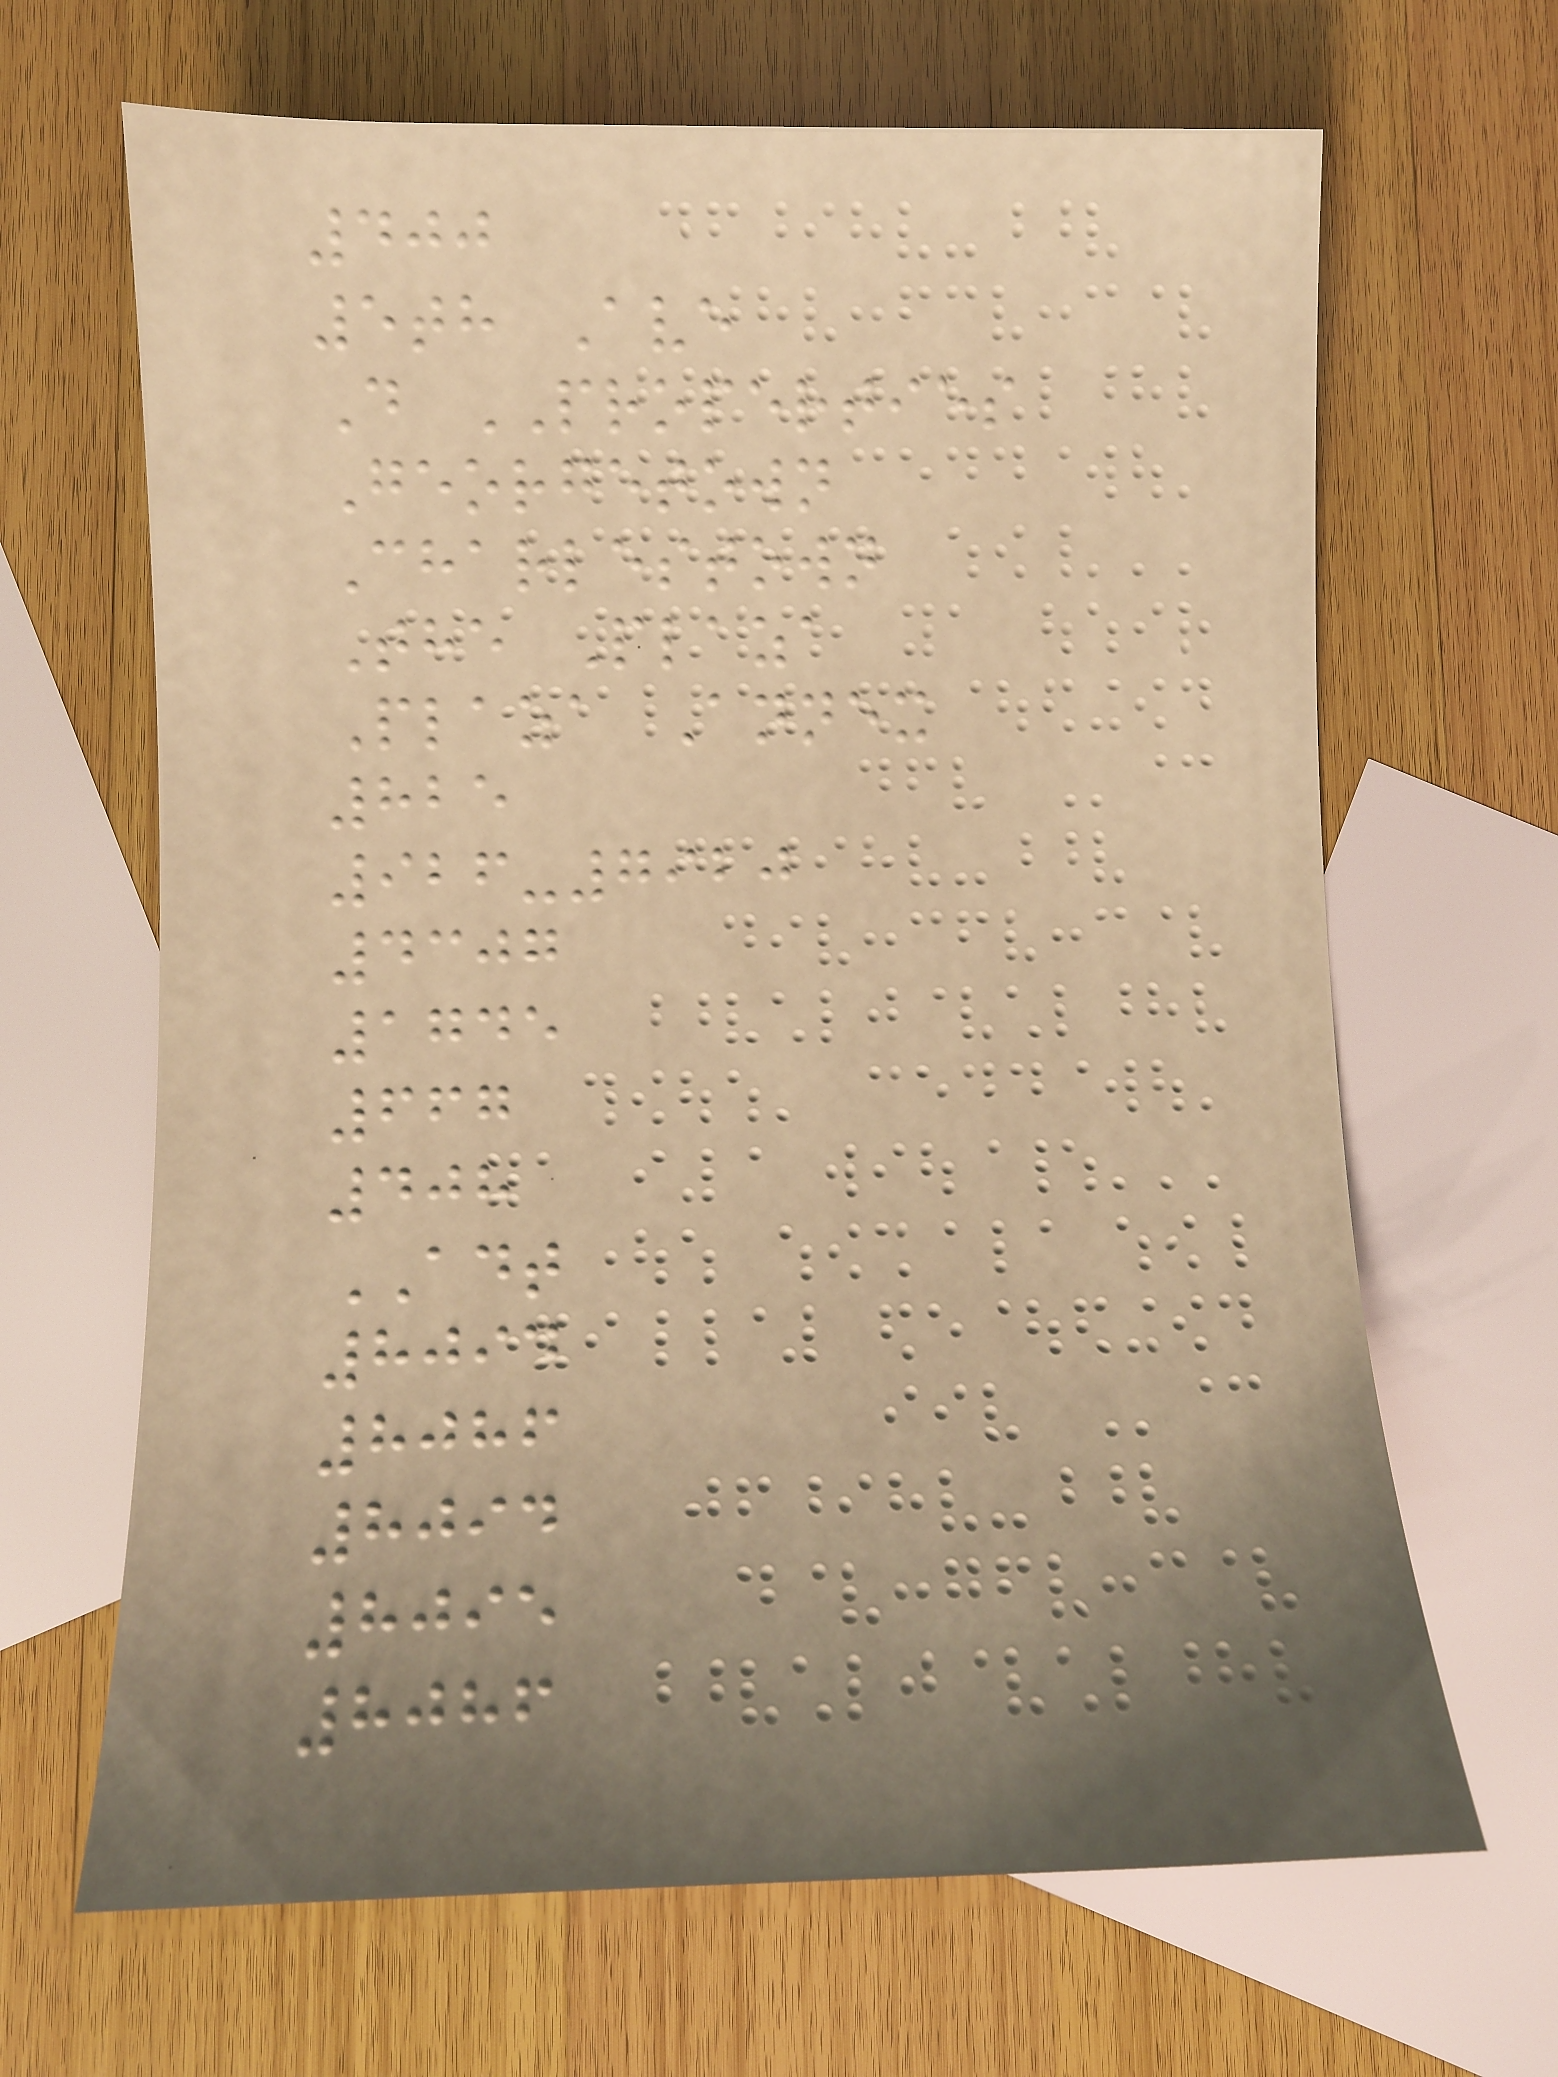400
5th Ave
D PROPERTIES
Georgetown
Charlestown
The Plaza
Plaza Annex
825
926-7920
4307
1745
667
408
ADT
8094
8086
8094
8095
8086
